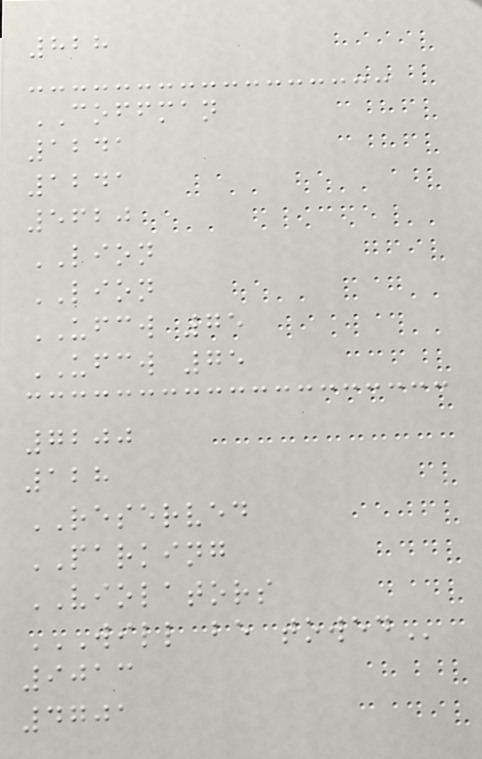828
COFFMAN
1241
1241
5620
LION
LION
UFCW 75
UFCW 75
7200
128
RESERVED
PARKING
VIOLATORS
WILL BE TOWED
9013
4701
